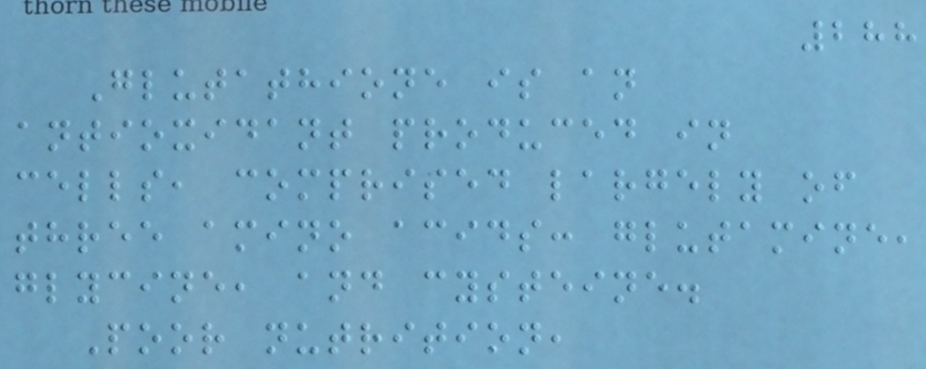288
Glutathione is an
antioxidant produced in
cells, comprised largely of
three amino acids: glutamine,
glycine, and cysteine.
Poor nutrition,
